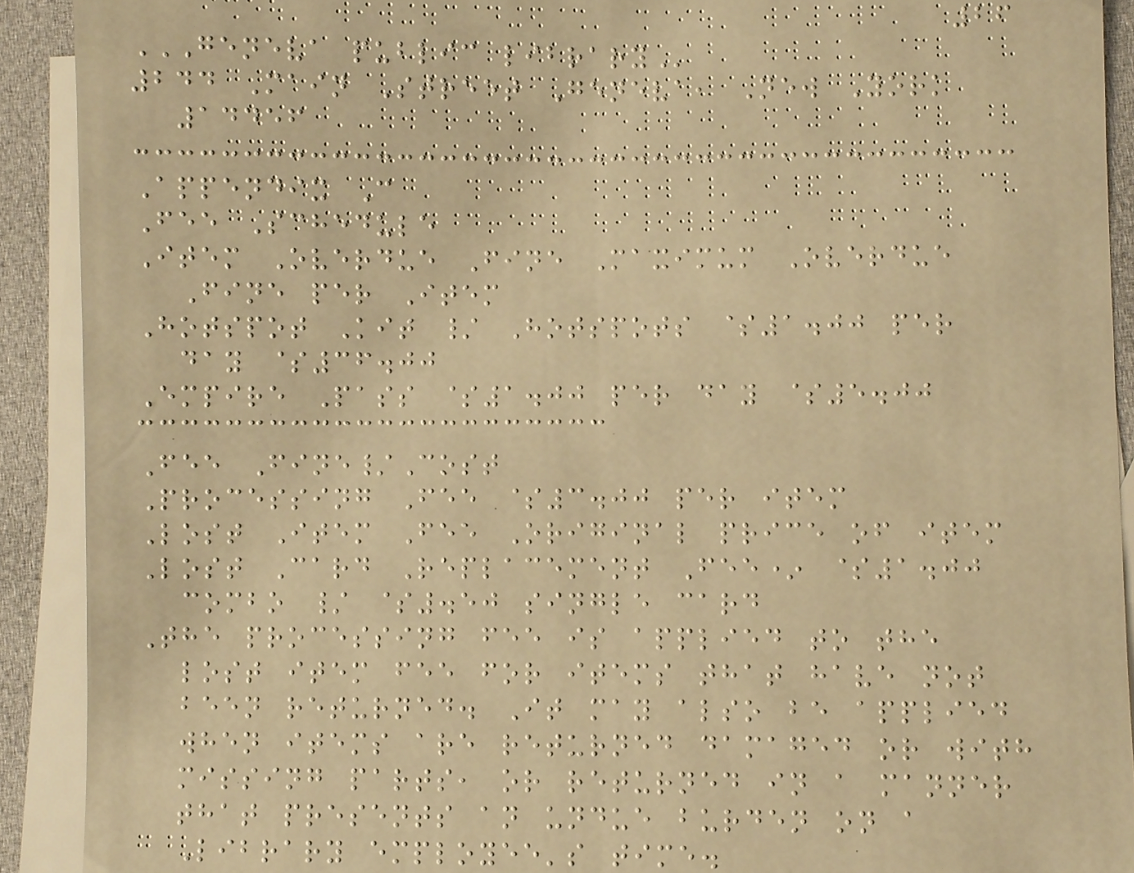26
GENEVA PUBLIC LIBRARY
244 Main Street Geneva, New York
14456
Appendix C
Fee Schedule
Item Overdue Fine Maximum Overdue
Fine per Item
Hotspot Kit / Hotspots $1.00 per
day $36.00
Empire Pass $1.00 per day $5.00
Fee Fine/Cost
Processing Fee $3.00 per item
Lost Item Fee Original price of item
Lost Card Replacement Fee* $1.00
combo / $.50 single card
The processing fee is applied to the
lost item fee for items that have not
been returned. It may also be applied
when items are returned damaged or with
missing parts, or returned in a manner
that presents an undue burden on a
Library employee's time.
